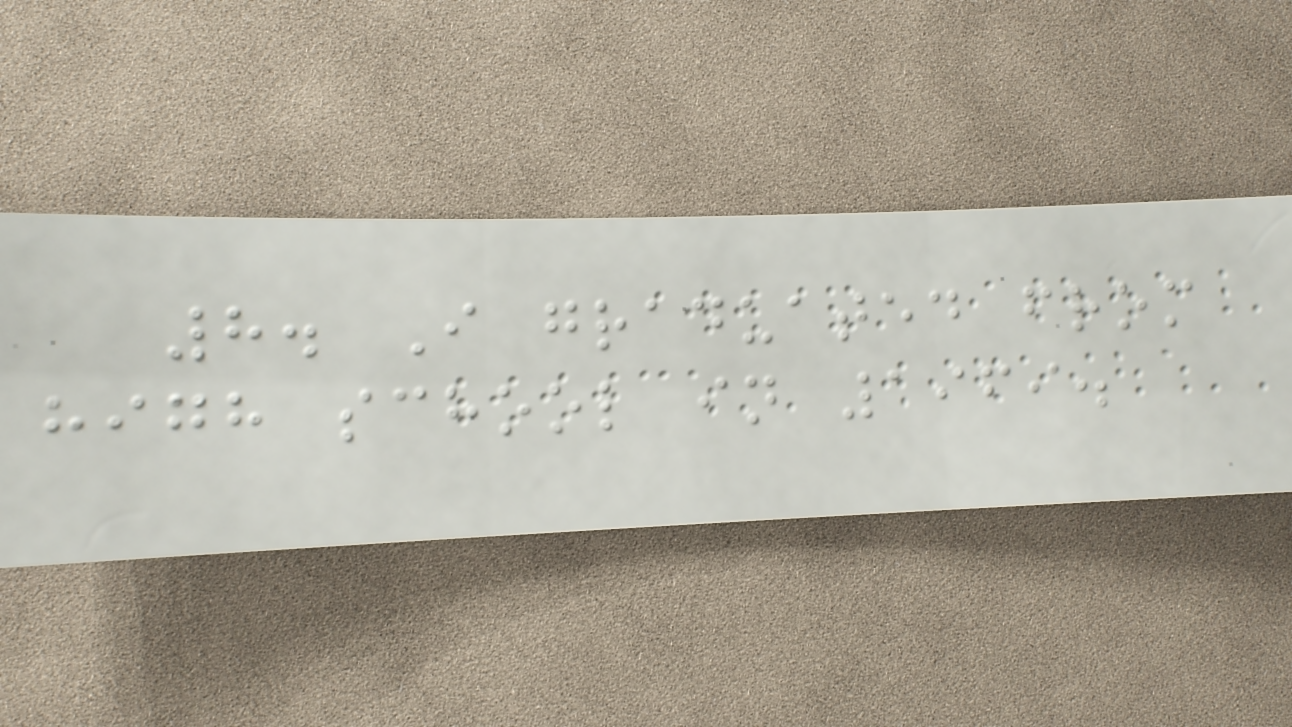8. I graduated from
high school in 1969.
